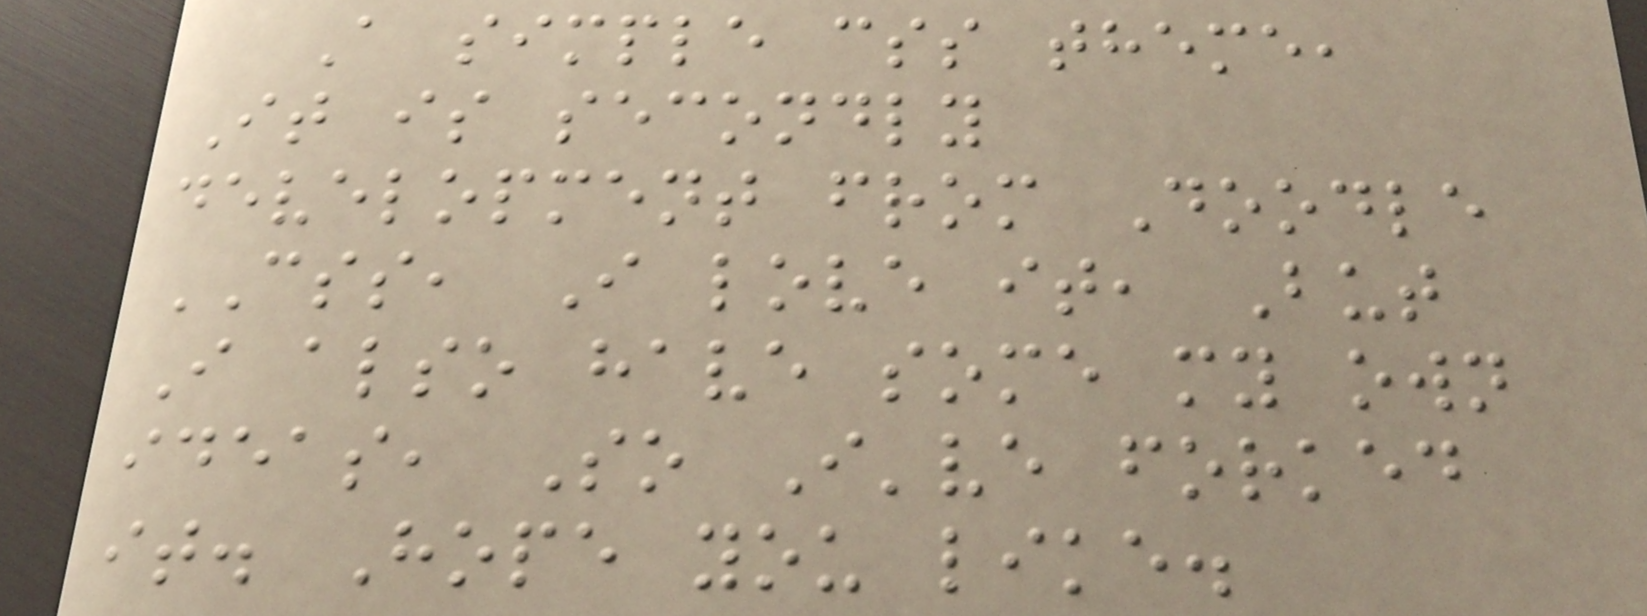A simple css theme,
It is secondly
development from Doodle
CSS, I love it, But
I also have some my own
ideas, So I've forked
it. Hope you like.
